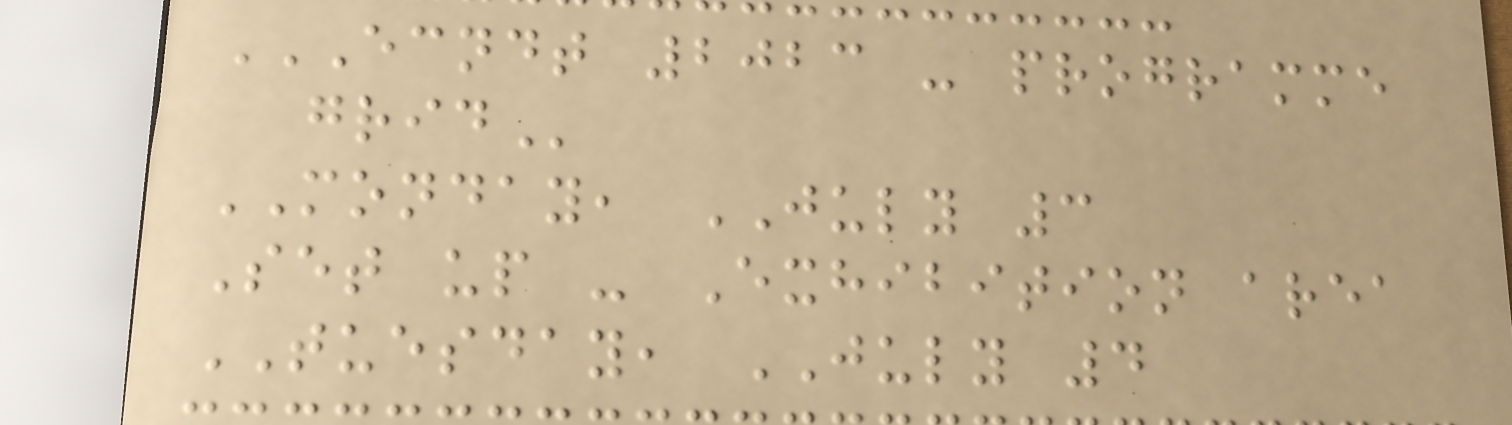ECNDT 2023 - PROGRAMME
GRID
MONDAY, JULY 3
Set up - Exhibition area
TUESDAY, JULY 4
